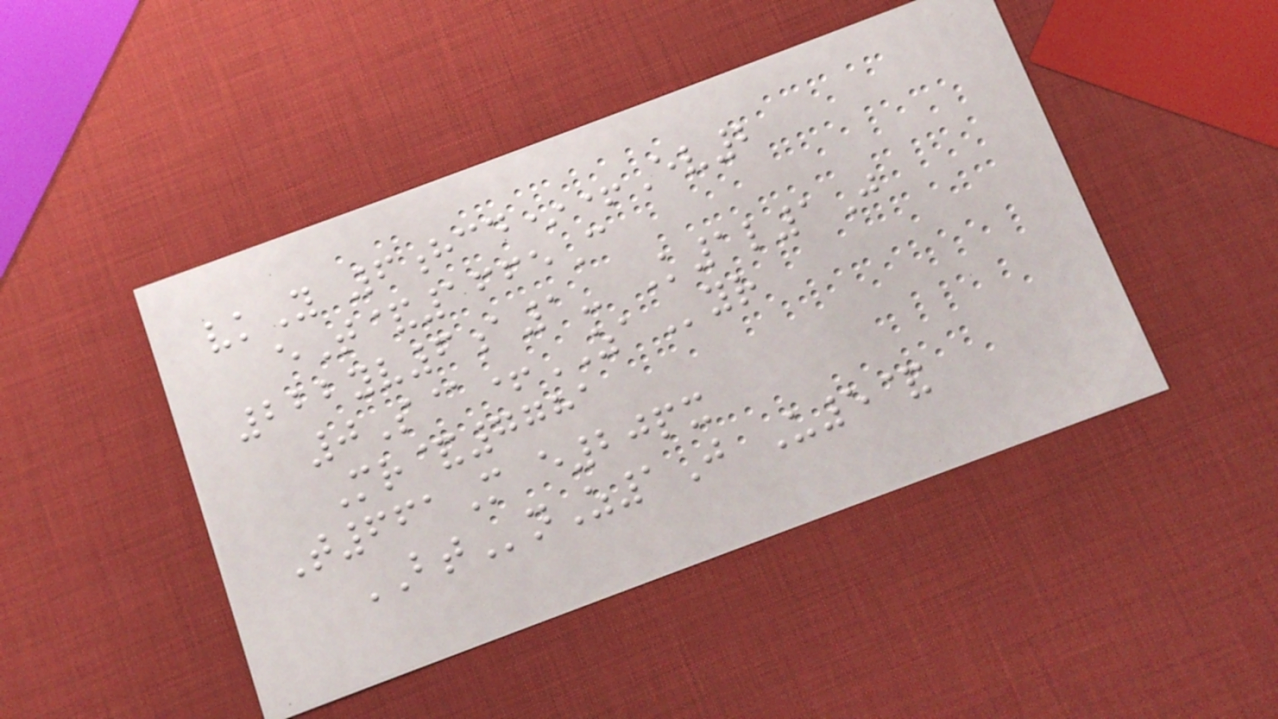vkY 6hcd*+Ev2
eT&1665C
222yv6a1- K1l1J
0S@+ZAyr
Mr&7781
T661M e20px
BTnZ1J U5&
